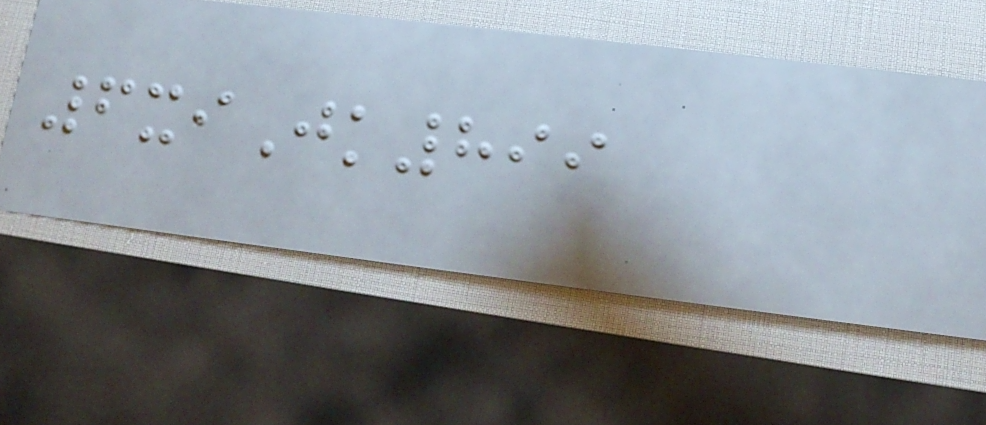6xiJk899
